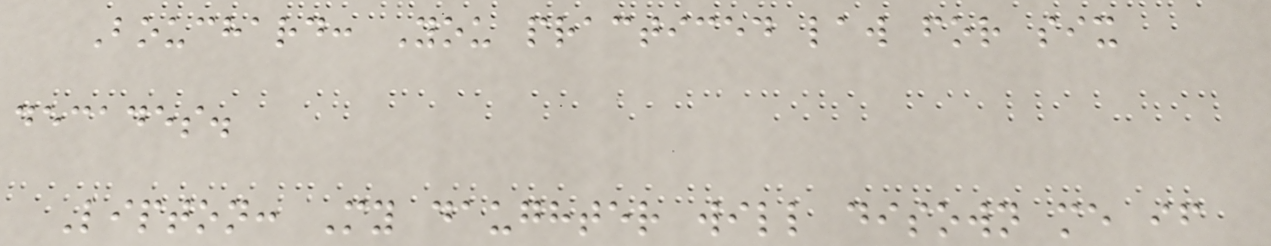Bouchard: You practiced law for six
decades.
Lipton: My daughter will disown me if
